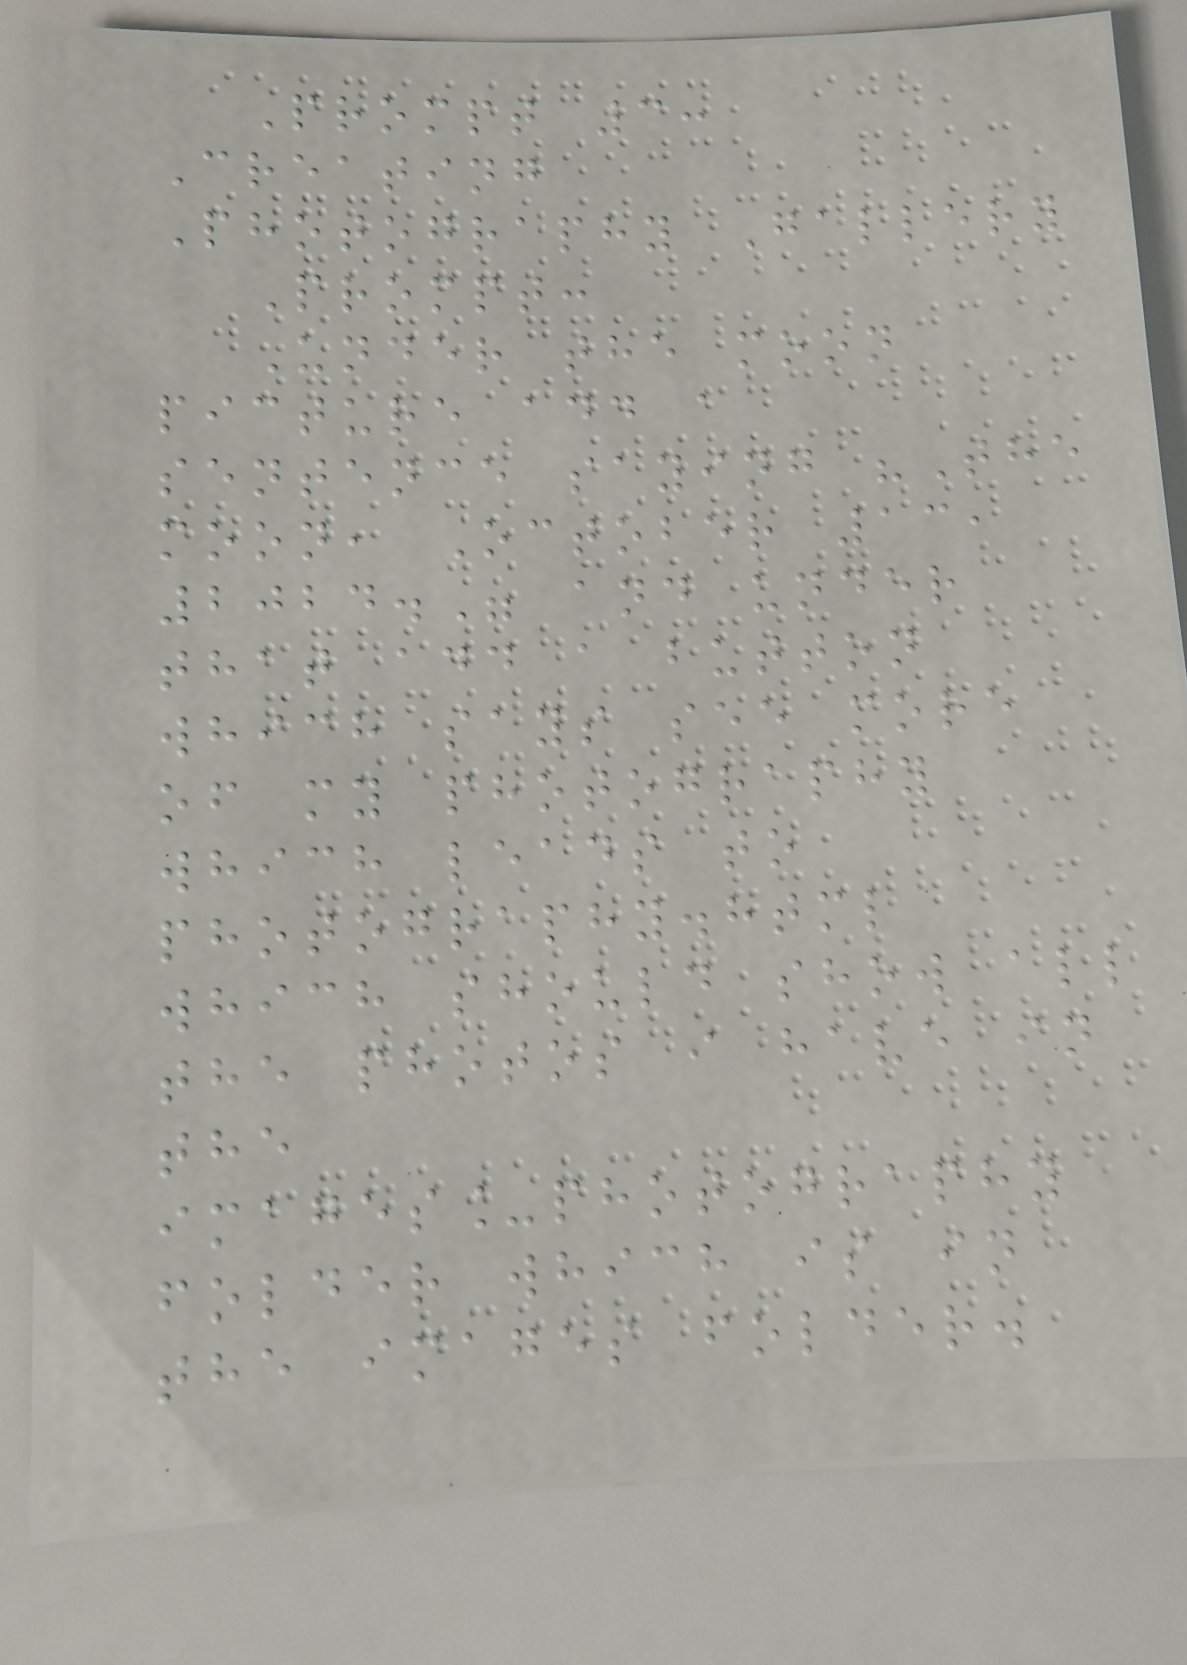Prompt 3:
Creating
Photography Gallery
Prompt:
Under the moon
picture add a
sentence saying "The
moon, October 13,
2024." and under
that add a button
which says see more
of my photography
which leads to
photography.html
which should show all
the photos i have in
the
images_photography
folder which is in
the images folder.
